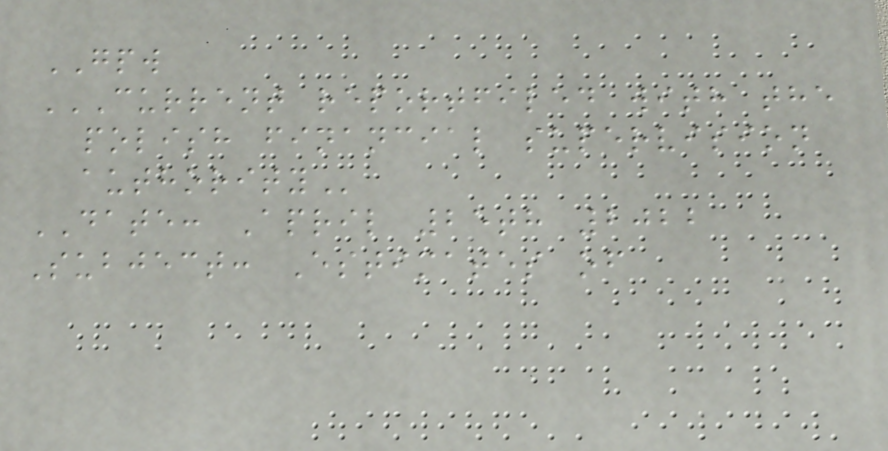GPW
CURRENT REPORTFILED WITH THE
POLISH FINANCIAL SUPERVISION
AUTHORITY
DATE: April 25th 2022
Subject: Estimates of
